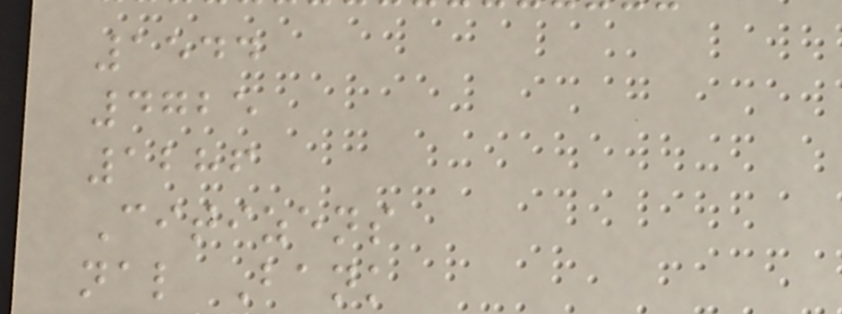1544
4725
1286
Citizens
nal Bank
